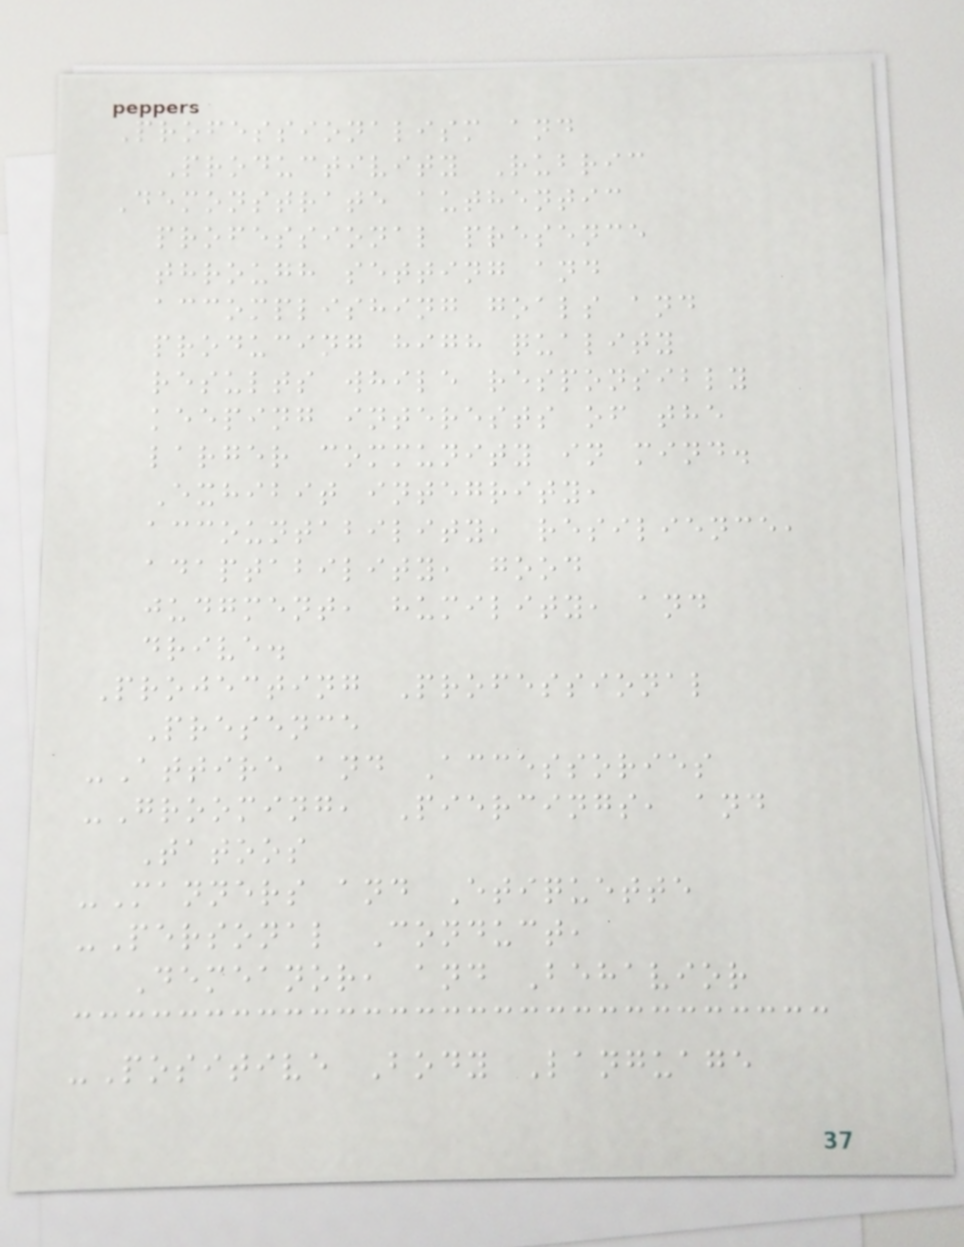Professionalism and
Productivity Rubric
Demonstrate authentic
professional presence
through setting and
accomplishing goals and
producing high quality
results while responsibly
keeping interests of the
larger community in mind.
Exhibit integrity,
accountability, resilience,
adaptability, good
judgment, humility, and
drive.
Projecting Professional
Presence
-Attire and Accessories
-Grooming, Piercings, and
Tatoos
-Manners and Etiquette
-Personal Conduct,
Demeanor, and Behavior
-Positive Body Language
